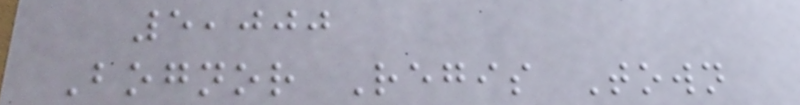5,000
Bognor Regis Town
